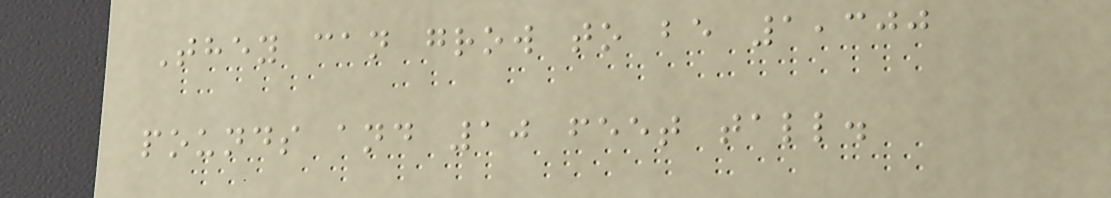They can grow to be 1,300
pounds and 10 feet tall.
